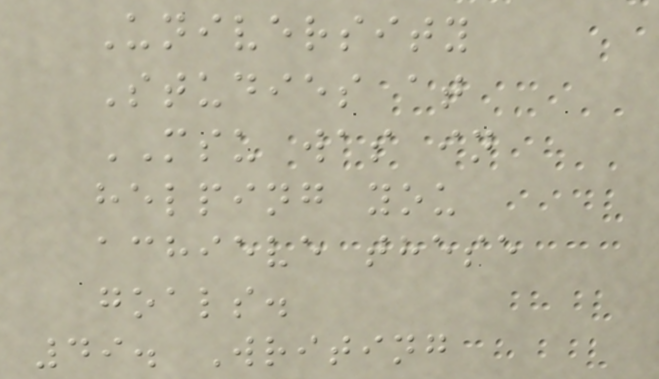University
Studies at
MSU was in
helping you
achieve these
goals.
49. Writing
